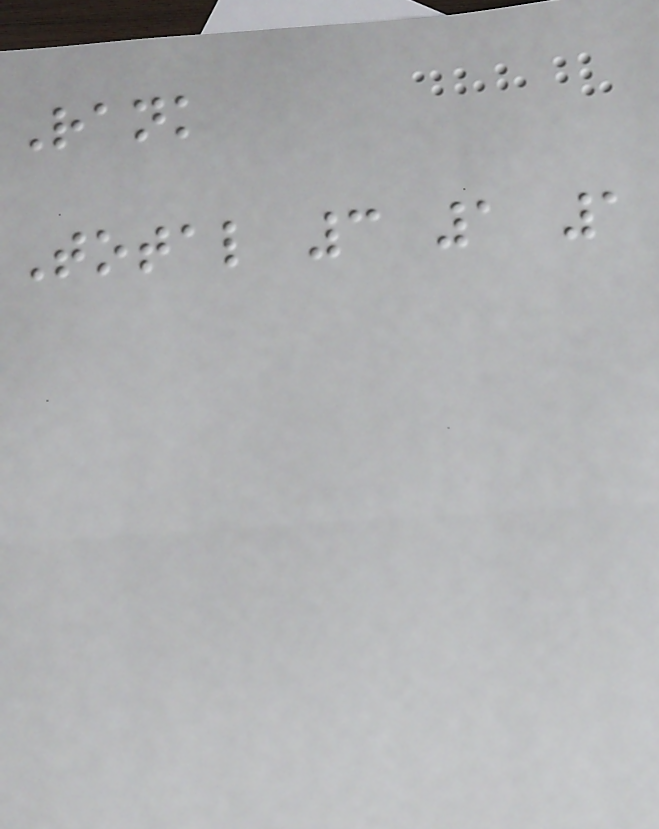Rank
Total 3 1 1
